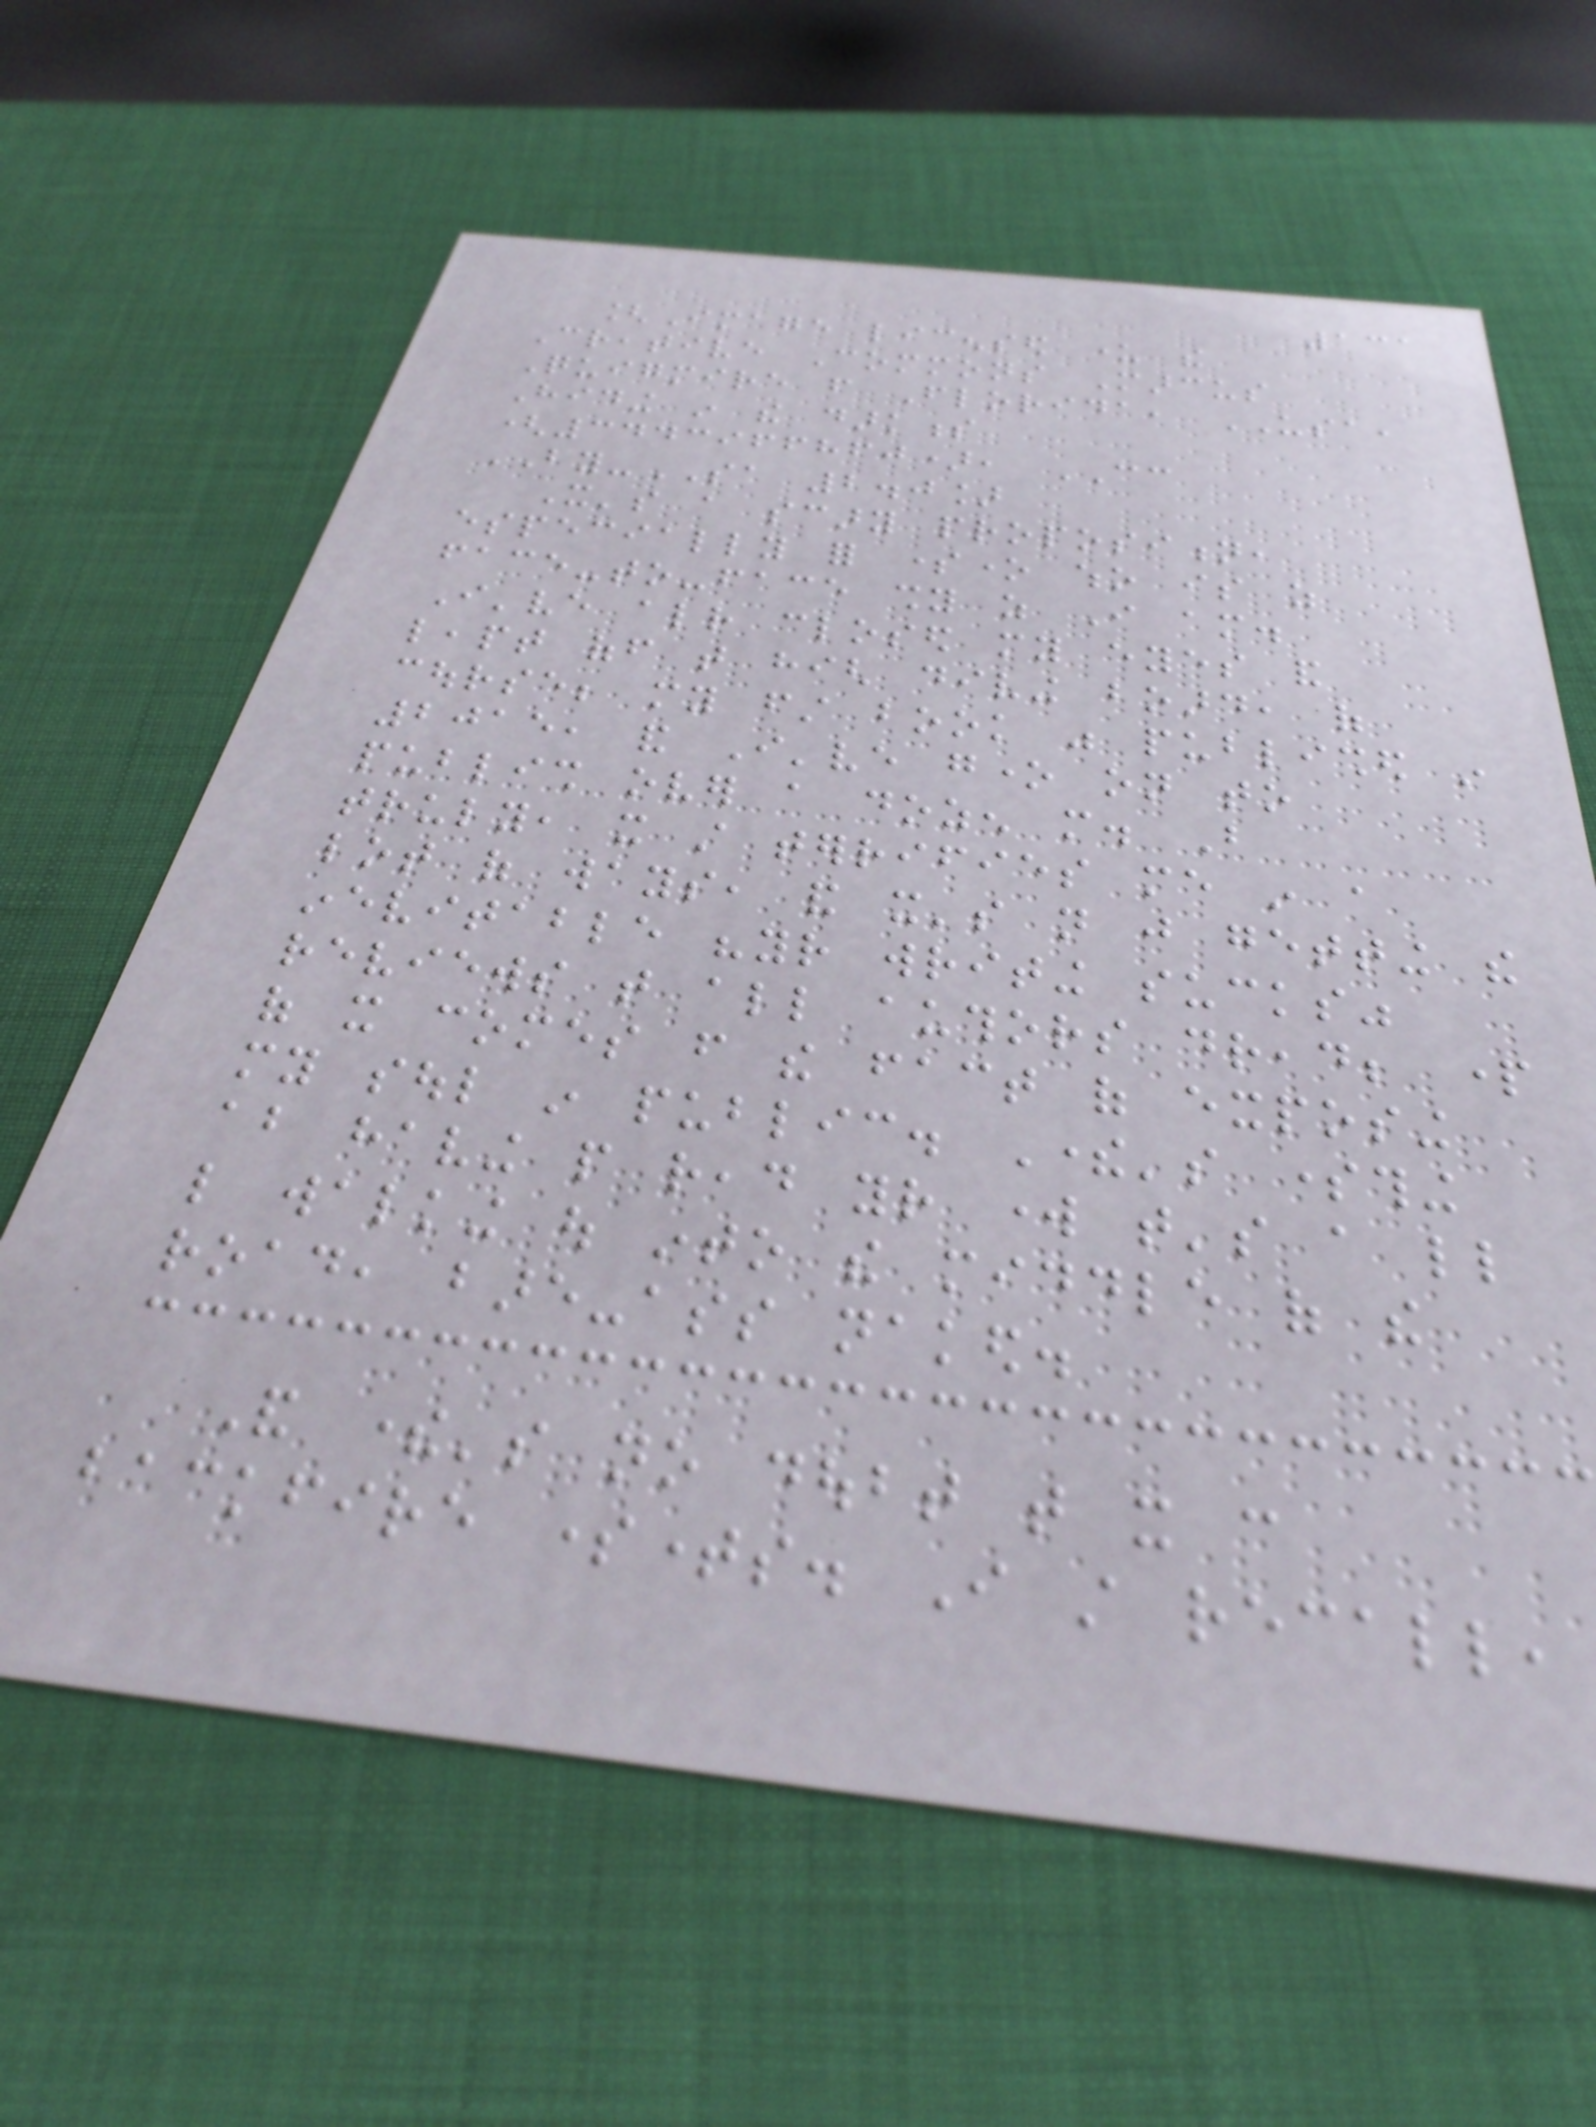131
[Image licensed under the
Creative Commons Marcus
Quigmire from Florida, USA,
Hiding in the darkness
(3443966860), CC
BY-SA 2.0]
It's a scary proposition,
especially for someone who is as
face-to-face shy as I am.
I've already closed my eyes and
leapt off that high diving board, of
course; my first book was published in
2015, and I've gone on to
publish over a dozen more. But
truly, it still terrifies me in a
lot of ways, and it's not just getting the
inevitable "your writing sucks"
reviews that all authors dread; part
of it comes from the fact of exposing
my soul in public. There's something
about having people read your work that's a little
like walking out into the middle of the
road, bare-ass naked.
And there's no doubt that it can
backfire sometimes. I still recall,
